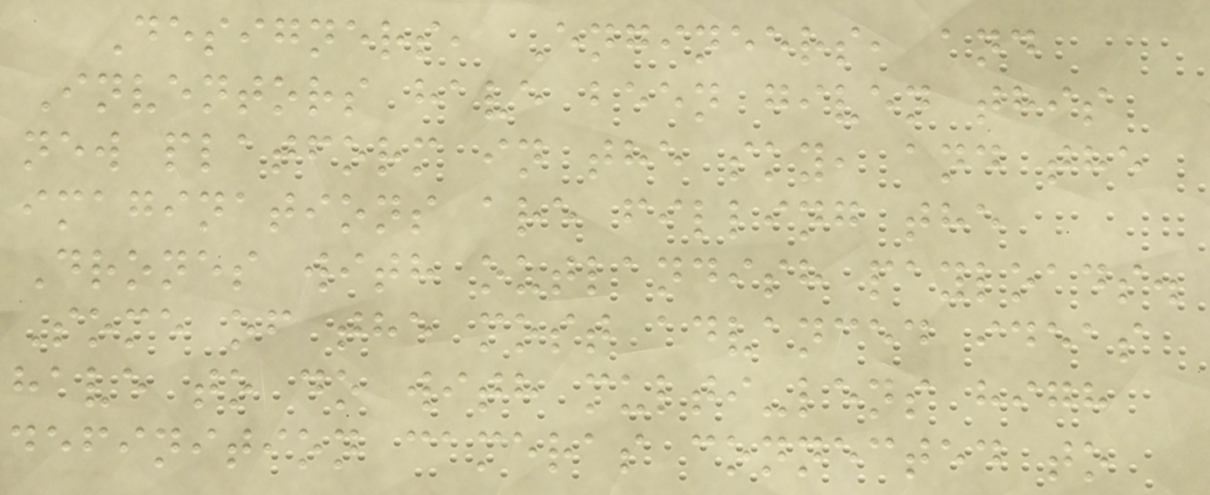Designers, Engineers, and
Inventors have been given this
new platform in the sky, and the
imaginations are filling the
Drones with outlandish payloads.
Some of the most advanced ideas
have to do with multi-lens high
definition cameras connected to
